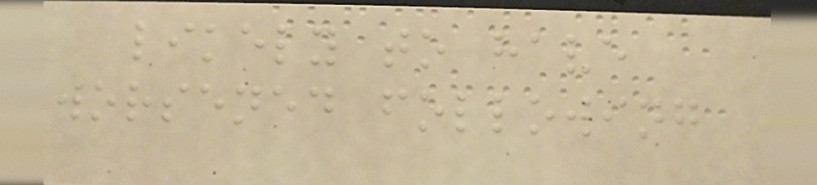likely to have
worsened following
